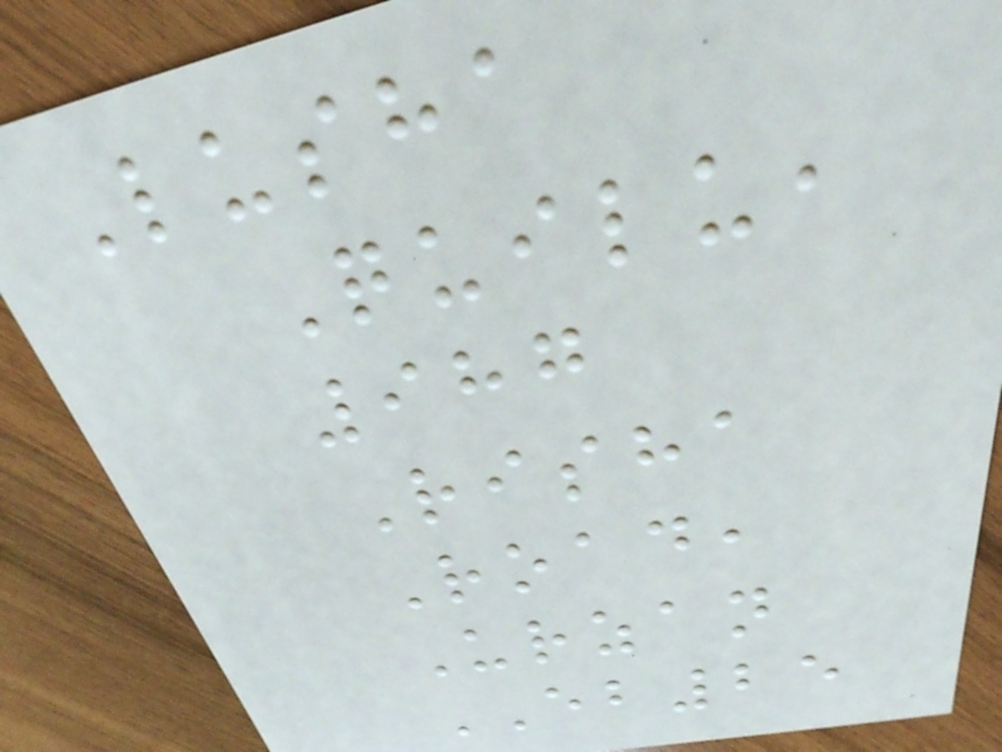Lusha
Quilu,
987
Risha
Road,
Urzan
EB25
